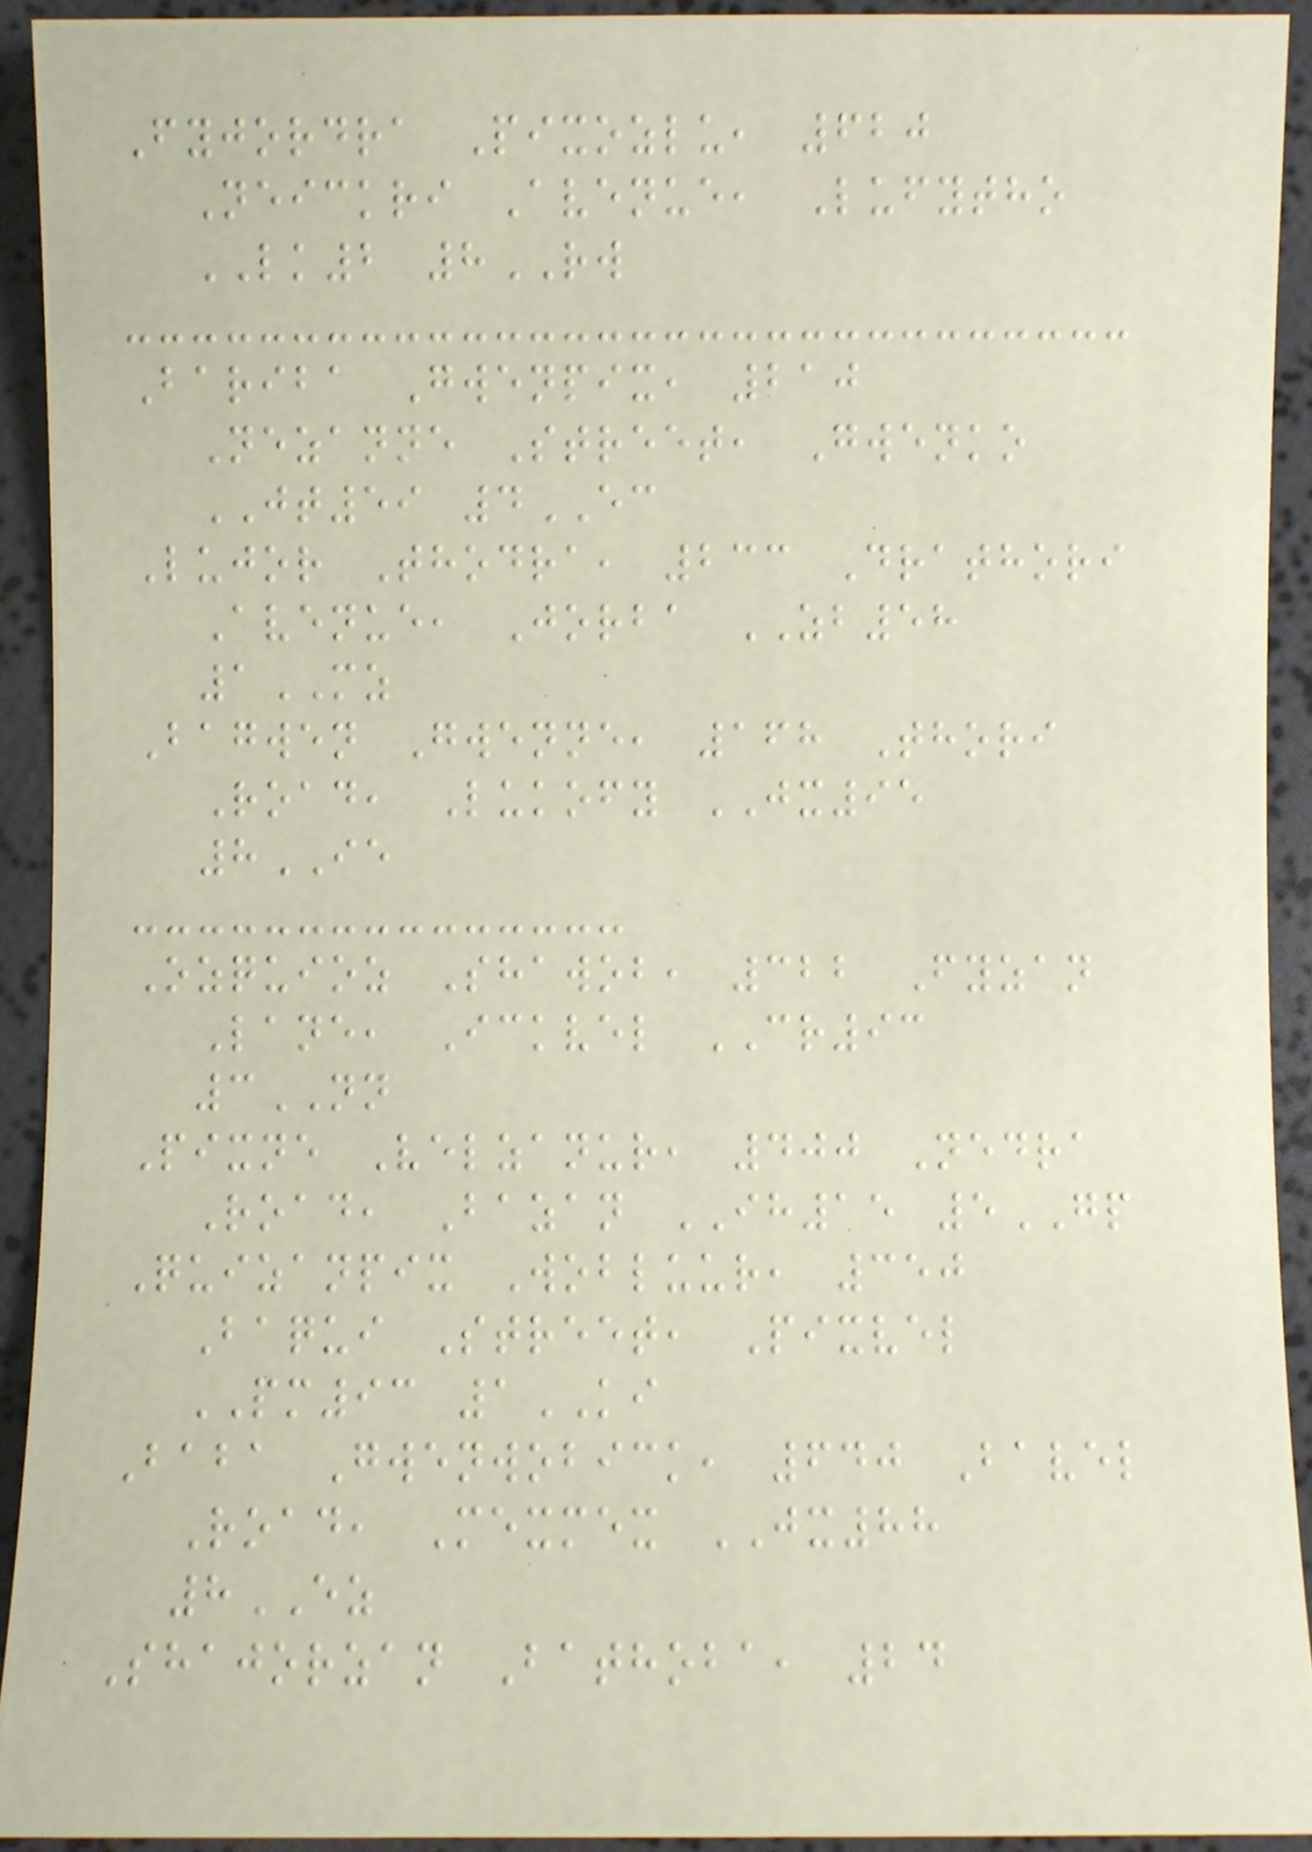Fyjordra Pixozlu, 620
Neickri Avenue, Lufytho
LK2 8RW
Bariba Gwenpix, 210
Nezanne Street, Gwenko
JT59 4EC
Lujor Thodra, 233 Drathori
Avenue, Jorba ZB58
1MZ
Bagwen Gwenne, 168 Thori
Road, Lukofy JX95
8IE
Ozquioz Shawob, 322 Fyzan
Lane, Ickvel CR93
3NN
Pixne Velzanur, 400 Nedra
Road, Bazan IH15 5GP
Quizanpix Wobluur, 350
Baqui Street, Pixvel
PM93 1KI
Baba Gwenwobick, 640 Bavel
Road, Mexmex JX88
8EZ
Shajorzan Bathoba, 24
